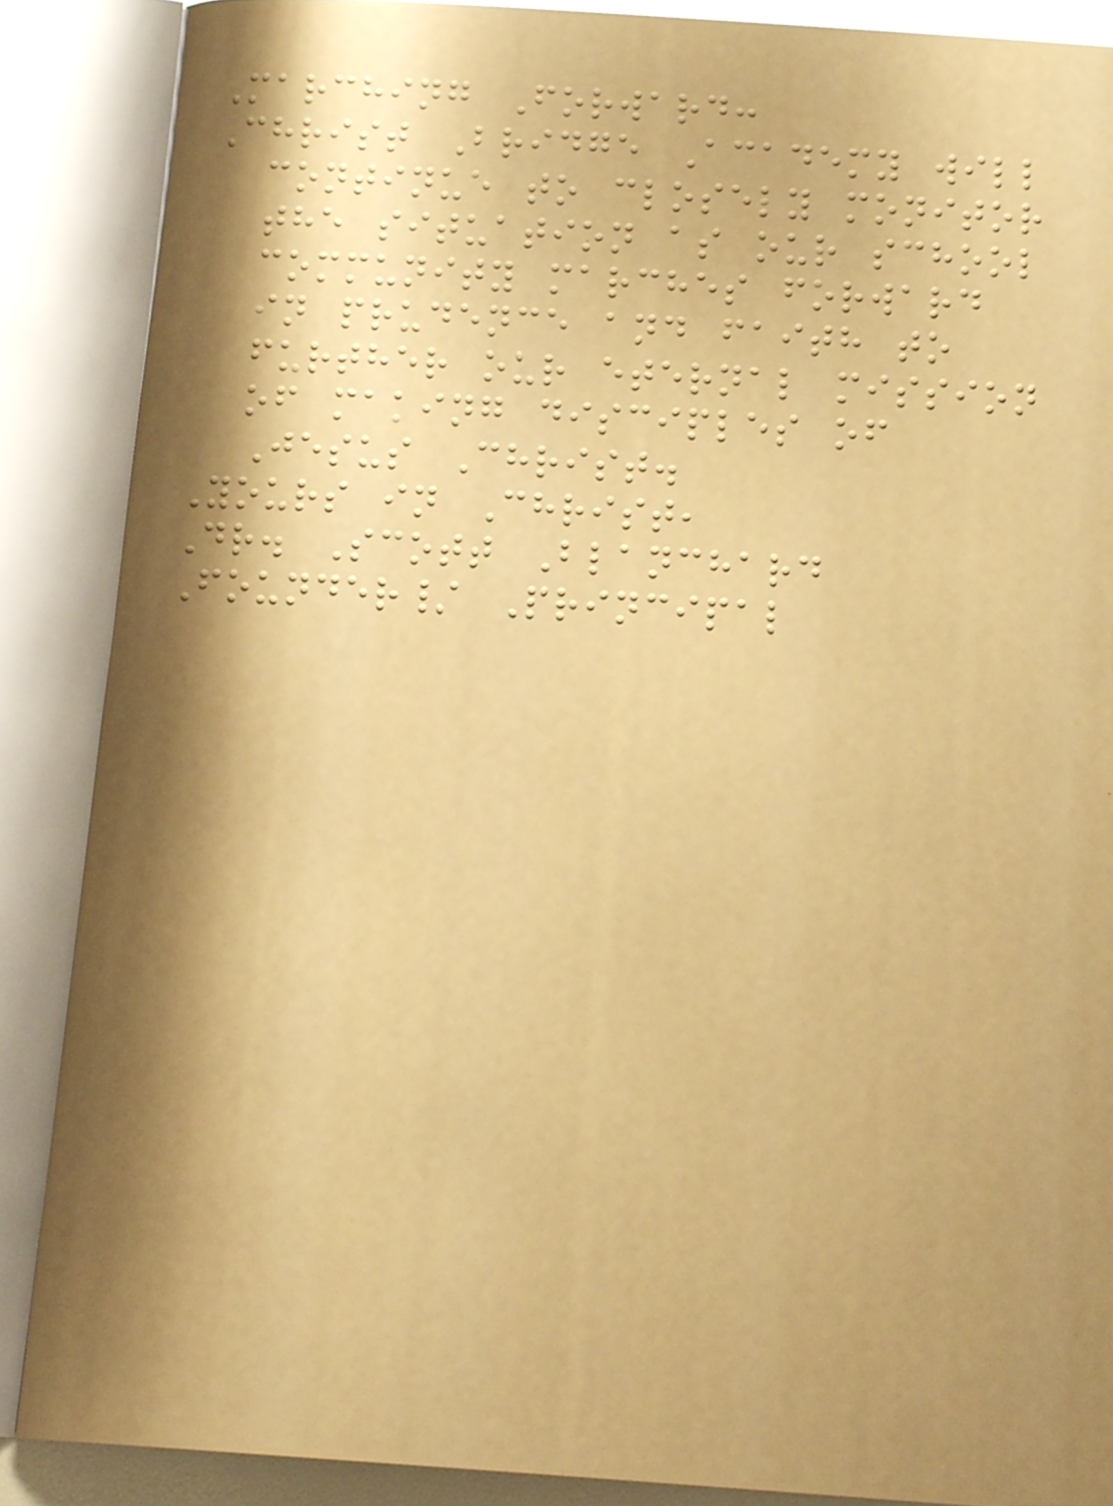Marching Forward:
Christ Bridge Academy will
continue to closely monitor
the situation as our school
community marches forward
in prudence and faith to
further our eternal mission
of making disciples of
Jesus Christ.
Yours in Christ,
Dr. Scott Blanchard
Founder/ Principal
